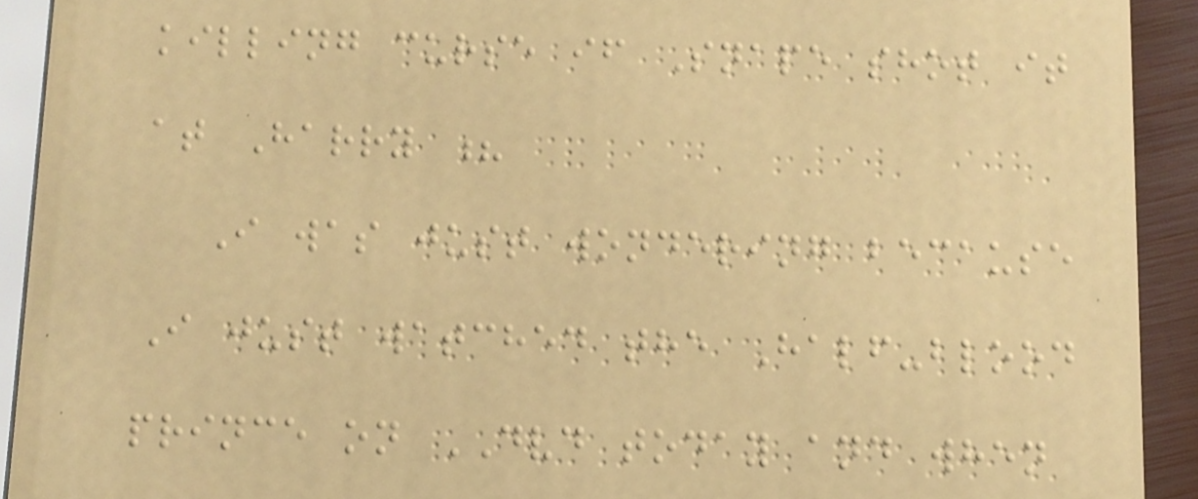killing curse if Snape shot it
at Harry ?
I was just wondering because
I just watched the Half-blood
prince on DVD today and when
